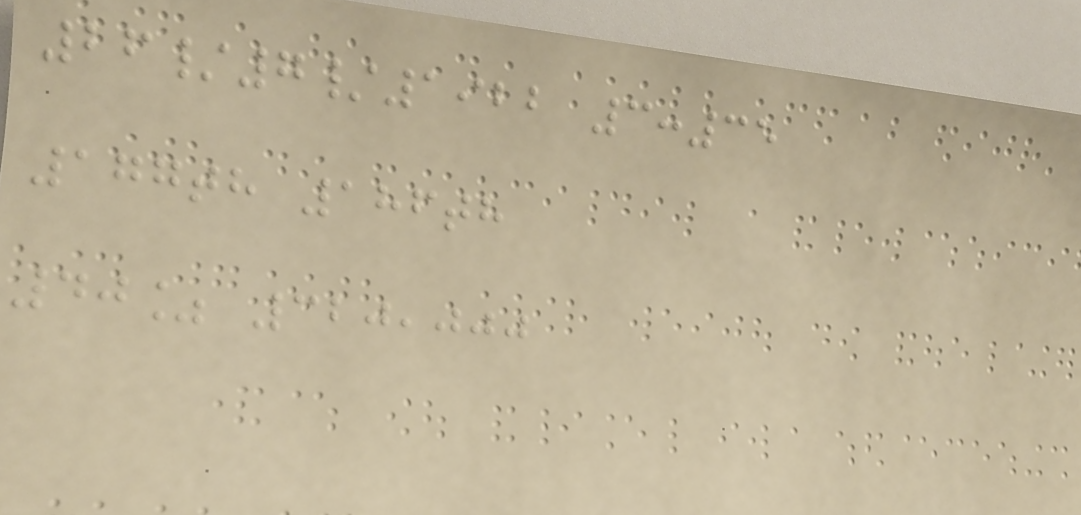26/7/1922 3:35
177th 186th
40% 320,000
